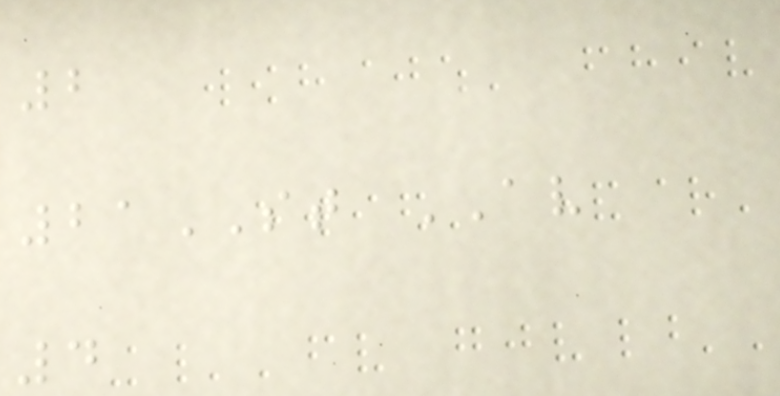2
21ST AV
4
